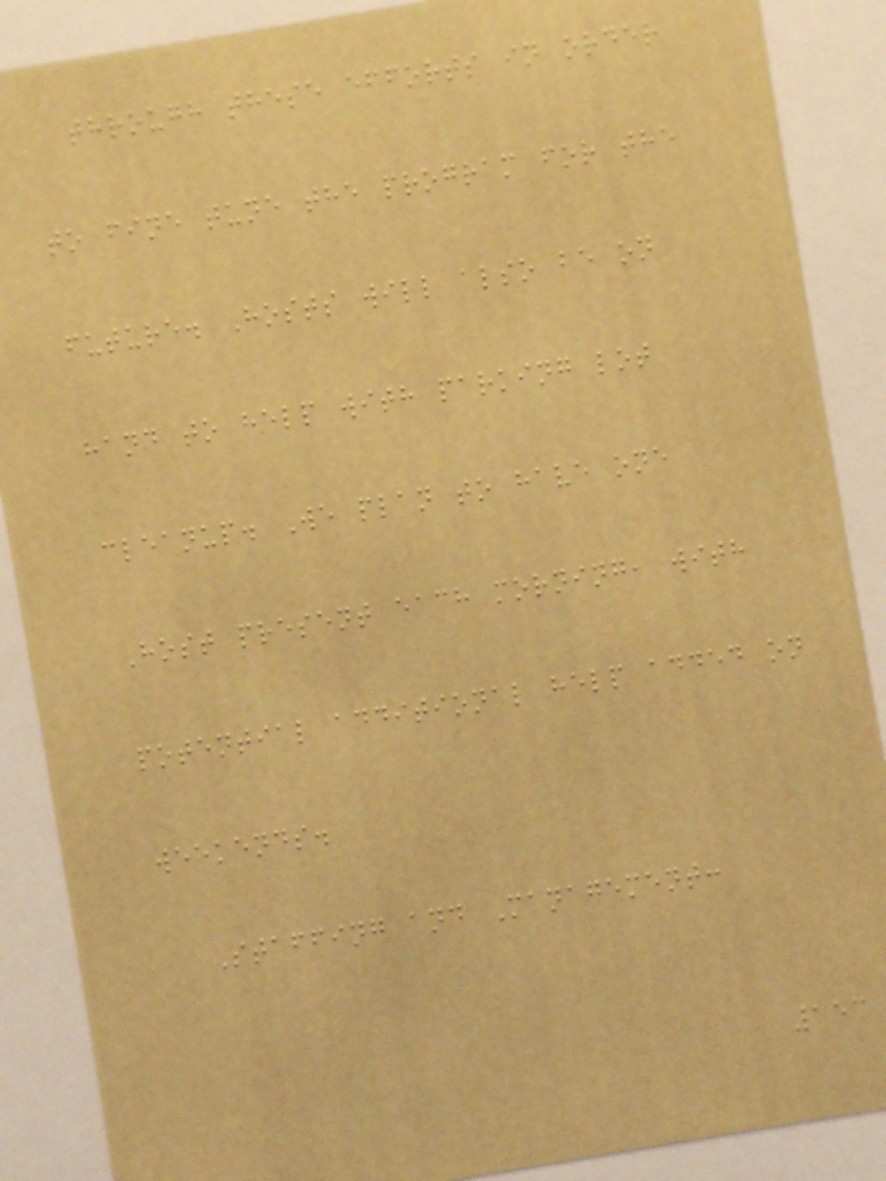through these efforts in order
to fine tune the program for the
future. Hosts will also be on
hand to help with parking lot
cleanup. We plan to have one
Host present each morning, with
potential additional help added on
weekends.
Staffing and Management:
153
